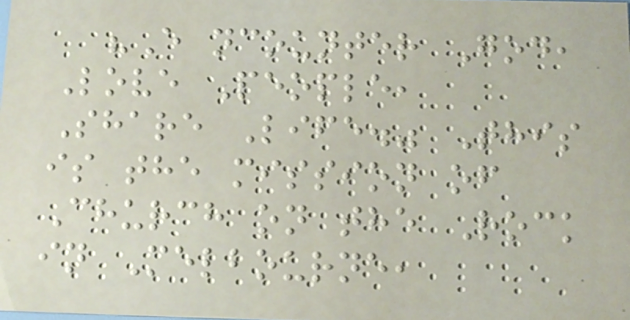"E ncounter God,
Love People,
Share Life." This
is the mission of
Church on the Rock
in Melbourne,
